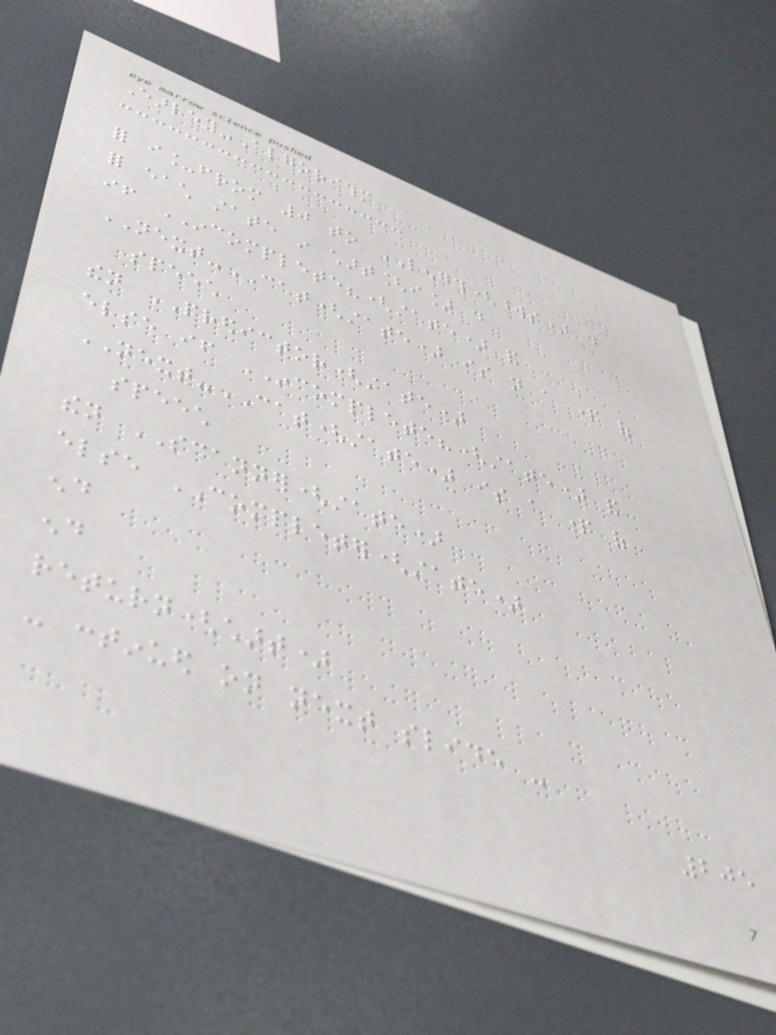Earley-Algorithm
for i_from 0 to LENGTH(words) do
for each state in chart[i] do
if INCOMPLETE?(state) and
NEXT-CAT(state) is not a part of
speech
then PREDICTOR(state)
else if INCOMPLETE?(state) and
NEXT-CAT(state) is a part of
speech
then SCANNER(state)
else COMPLETER(state)
end
end
return(chart)
- continued on next slide -
205
